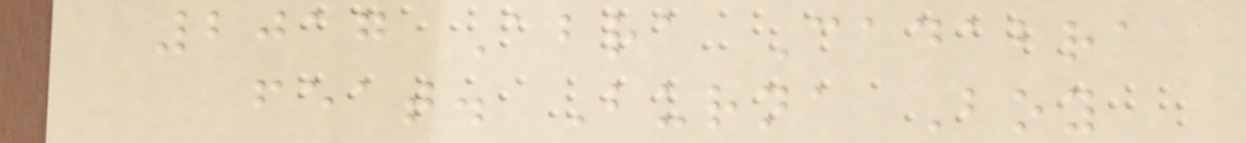2017 Abra Cadabra
feat. Burna Boy
